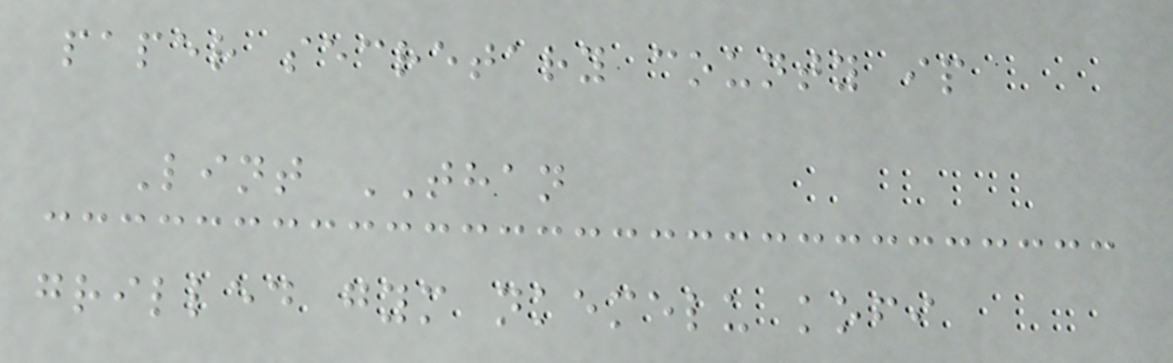paper secretary county ip
Lint THAN
grilled gym nkemelu kofi
